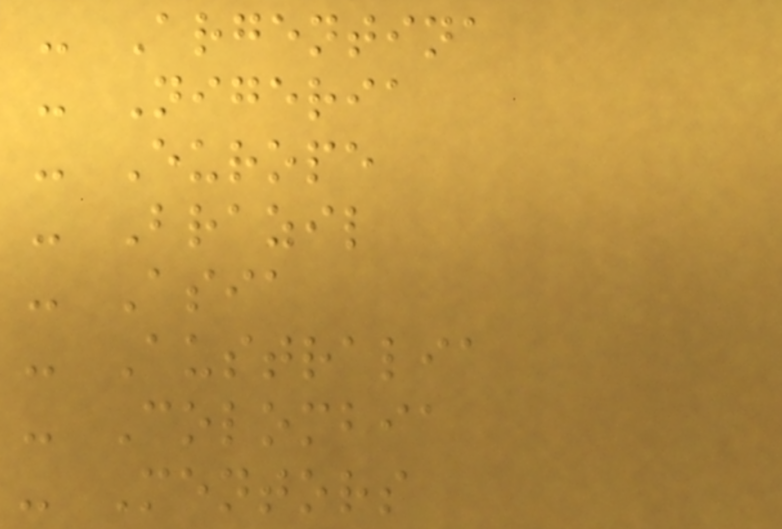- Argentina
- Nigeria
- Europe
- Brazil
- Asia
- Australia
- Colombia
- Mentors
